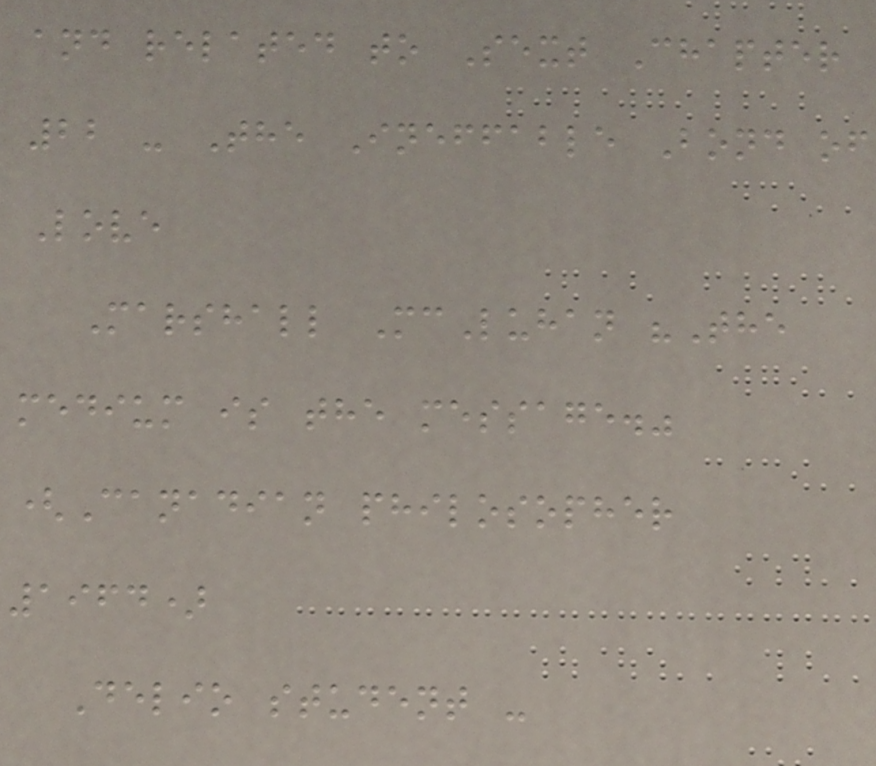and related to Sext Chapter
22 - The Ineffable Bond of
Love
Marshall McLuhan "The
medium is the message."
(Canadian philosopher
1964)
Delio student -
